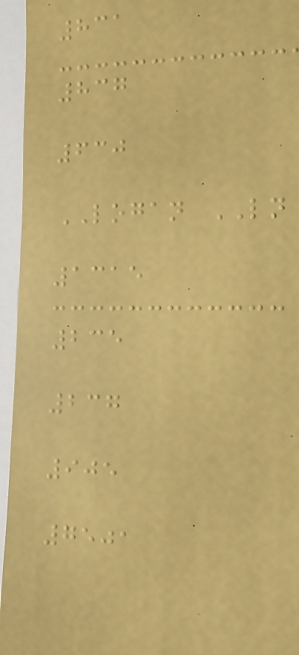831
837
630
LOGAN LN
1315
235
237
905
7501
